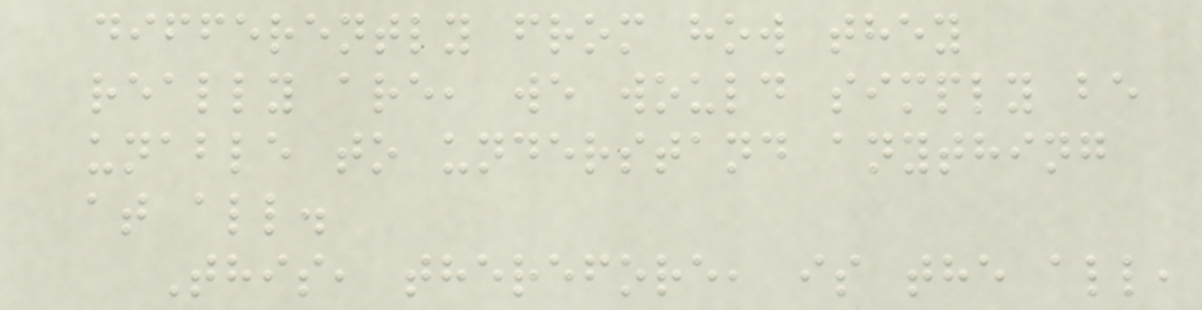differently from how they
really are, we would simply be
unable to understand anything
at all.
This, therefore, is the all,
